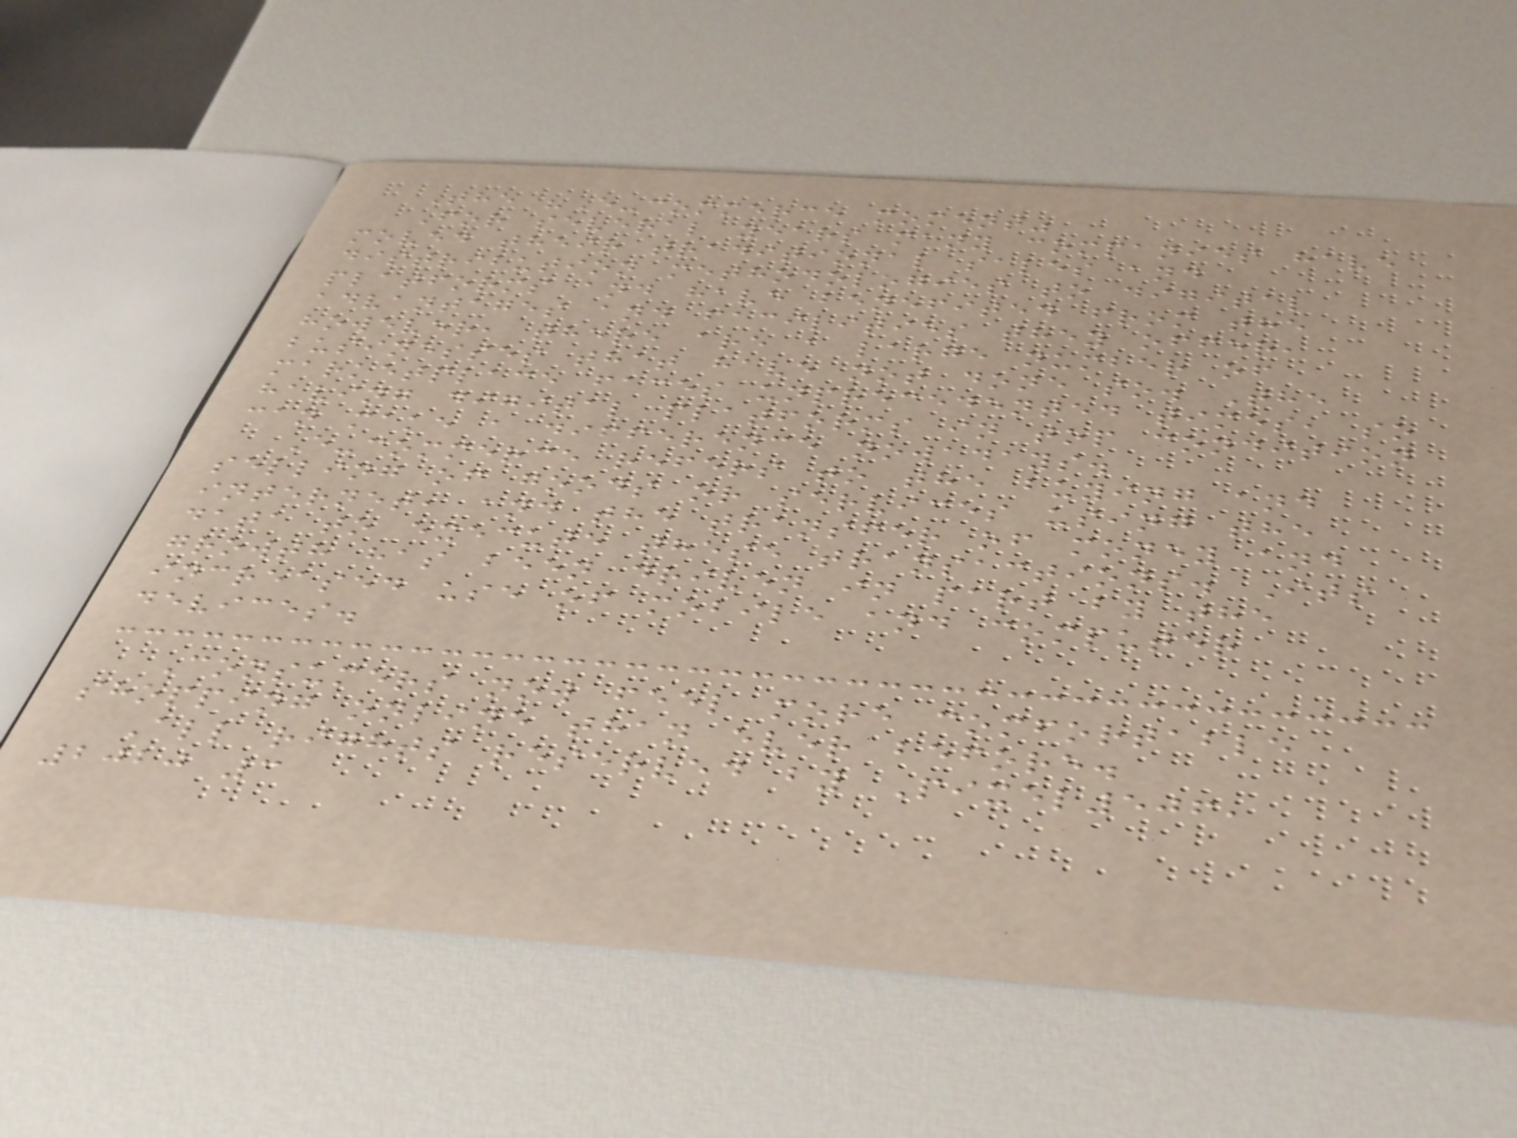The "E-commerce moment"
For several years many companies have
moved their traditional sales and
distribution methodologies to digital
platforms and have benefited from the
advantages and facilities they offer,
however, there are a large number of
businesses that have not done so. The
marketplace faces unprecedented times, so
having digital platforms in top condition
can make a difference nowadays.
E-commerce refers to the buying and
selling of goods or services using the
internet, and the transfer of money and
data to execute these transactions. Its
growth has been driven in part by the
increased use of mobile and computer
devices.
Consumers now feel more comfortable
shopping online than ever before.
All rights reserved by Pixel506,
2020 3
